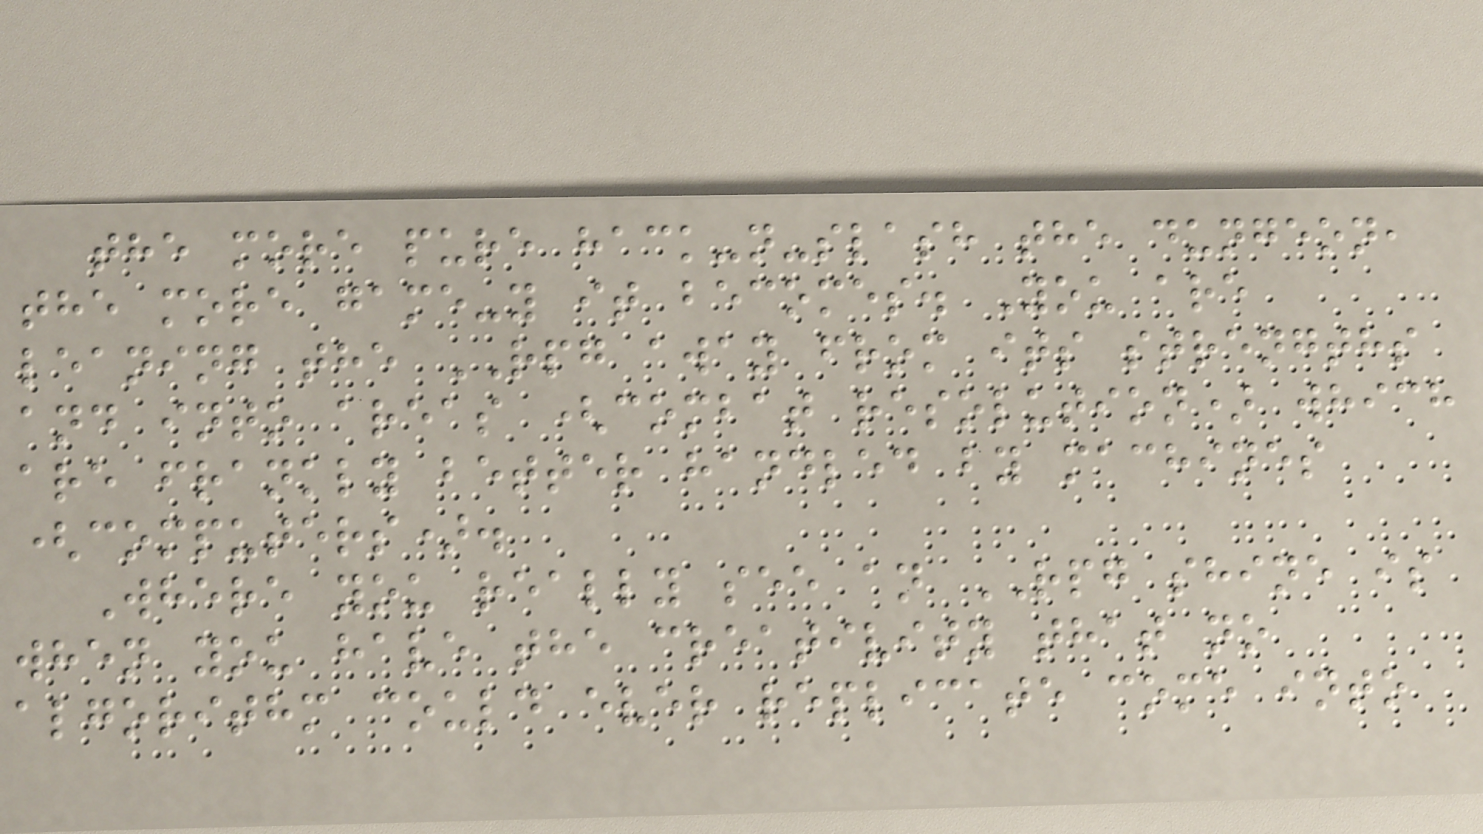the more pure hack-n-slash the dungeon,
the more game-y it becomes. You are
leaning the RPG away from its strengths
and into areas (combat resolution) which
are frankly better handled by machines
(computers).
Where you really see an RPG shine is
when you have the creativity that no
algorithm could ever replicate come into
